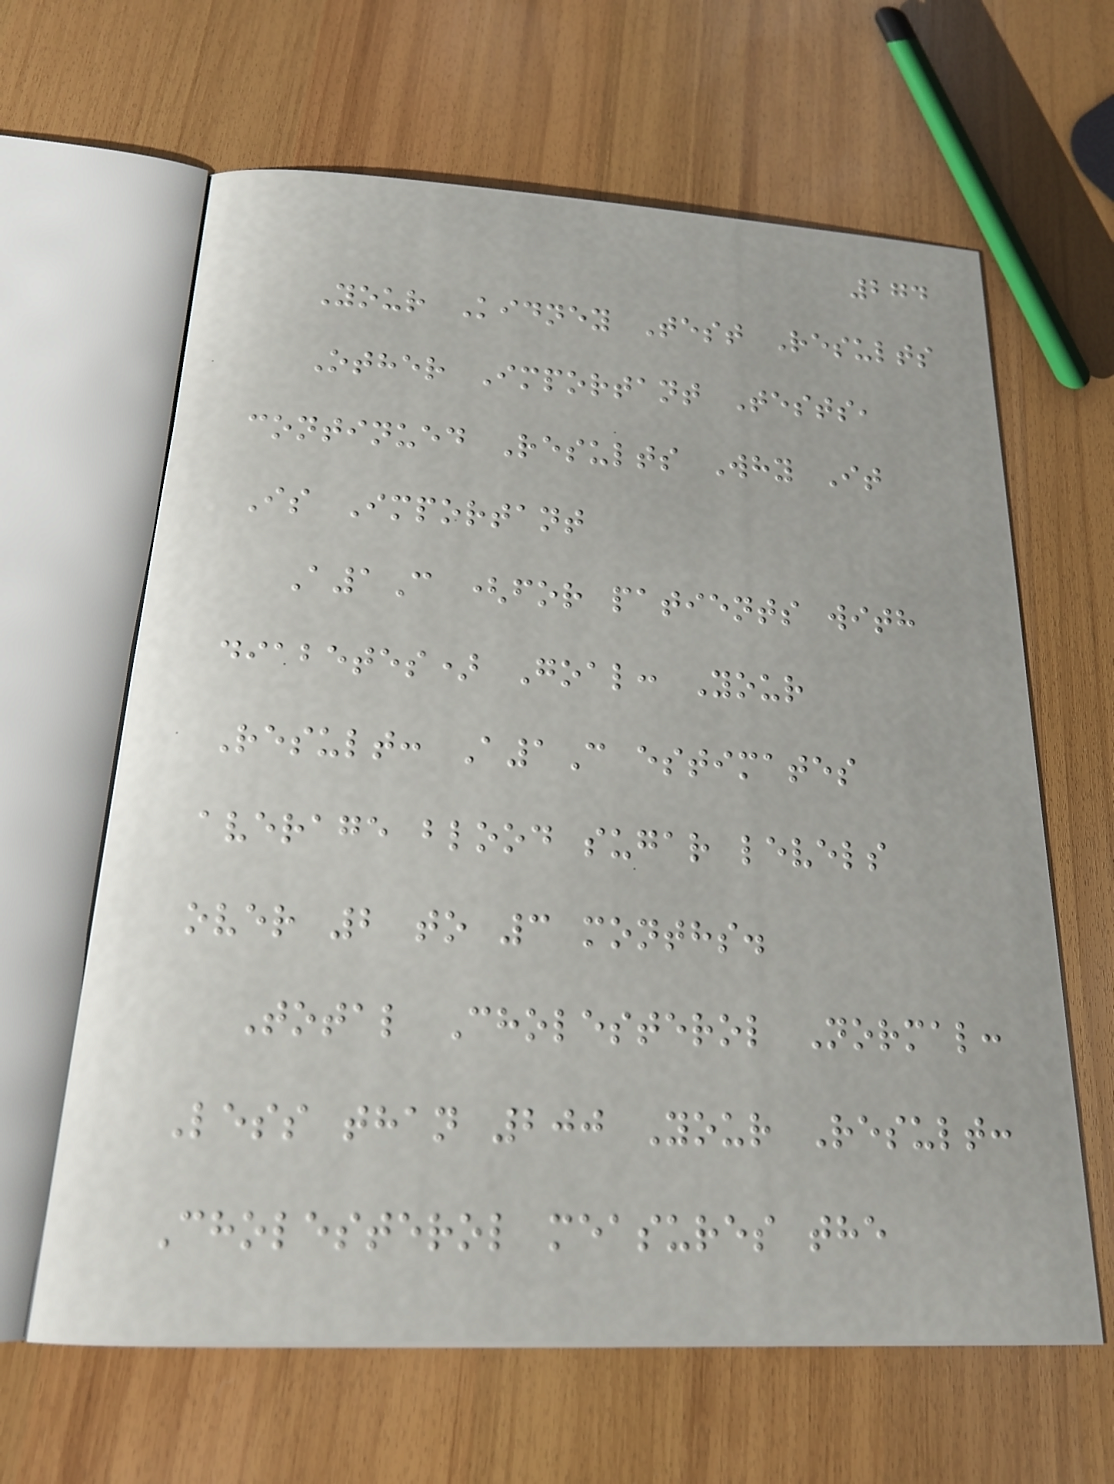274
Your Kidney Test Results
Other Important Tests,
continued Results Why It
Is Important
A1C (for patients with
diabetes) Goal: Your
Result: A1C estimates
average blood sugar levels
over 2 to 3 months.
Total Cholesterol Normal:
Less than 200 Your Result:
Cholesterol measures the
